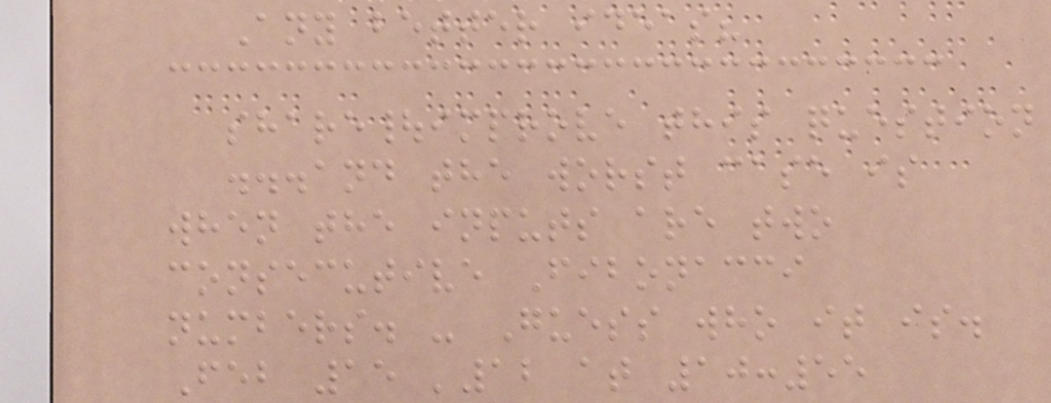Any better ideas?
share|improve this question
...and the worst case is
when the inputs are two
consecutive Fibonacci
numbers. - Guess who it is.
Feb 15 '12 at 10:55
